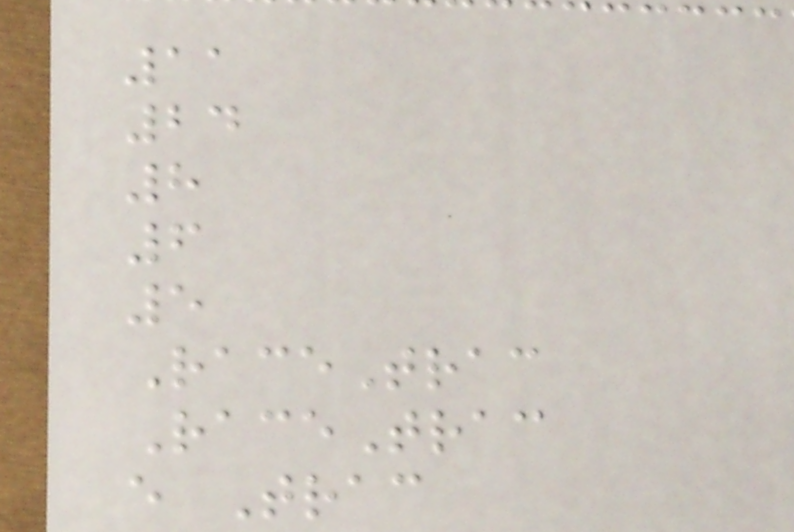11
24
8
6
5
RaceTrac
RaceTrac
e Trac
